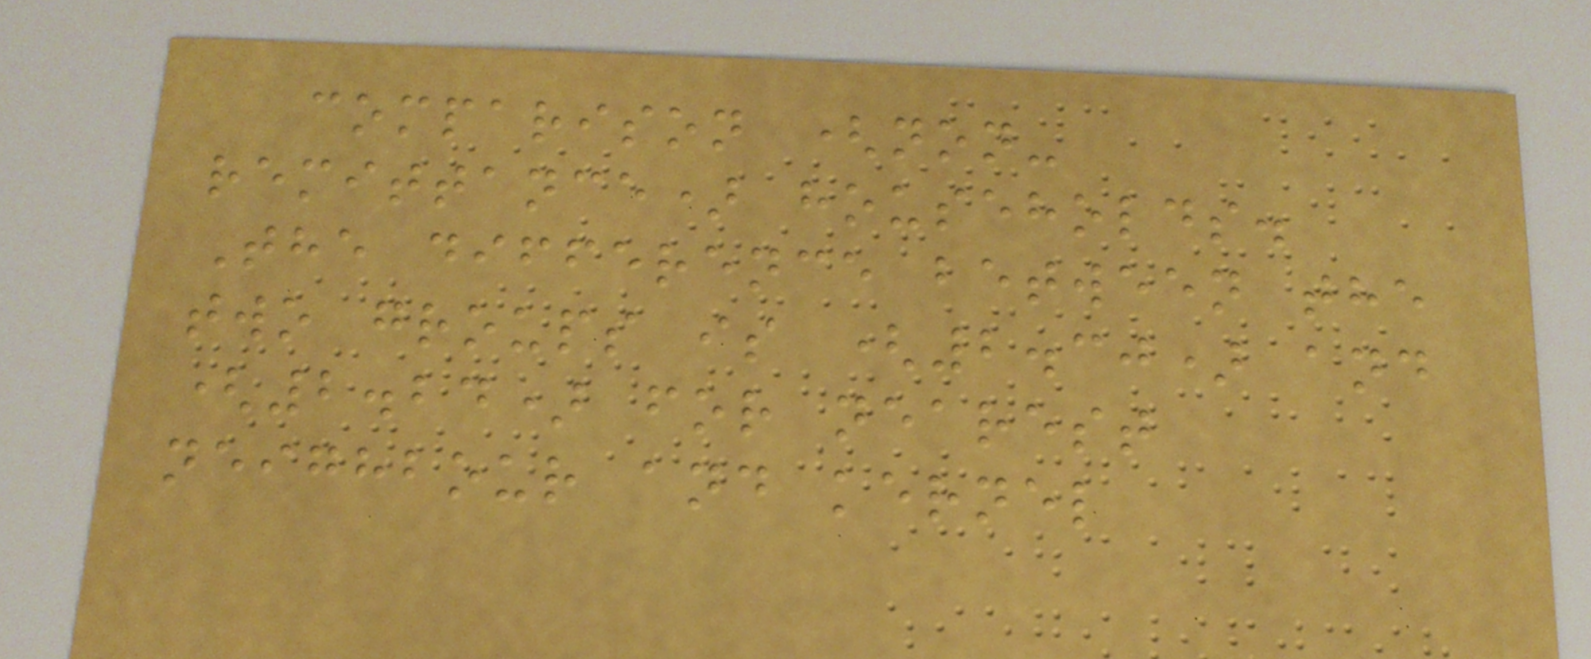comparison (non-
remittance) households.
The difference between the
two groups is (2.30) and
(2.24) for nearest
neighbour and kernel
